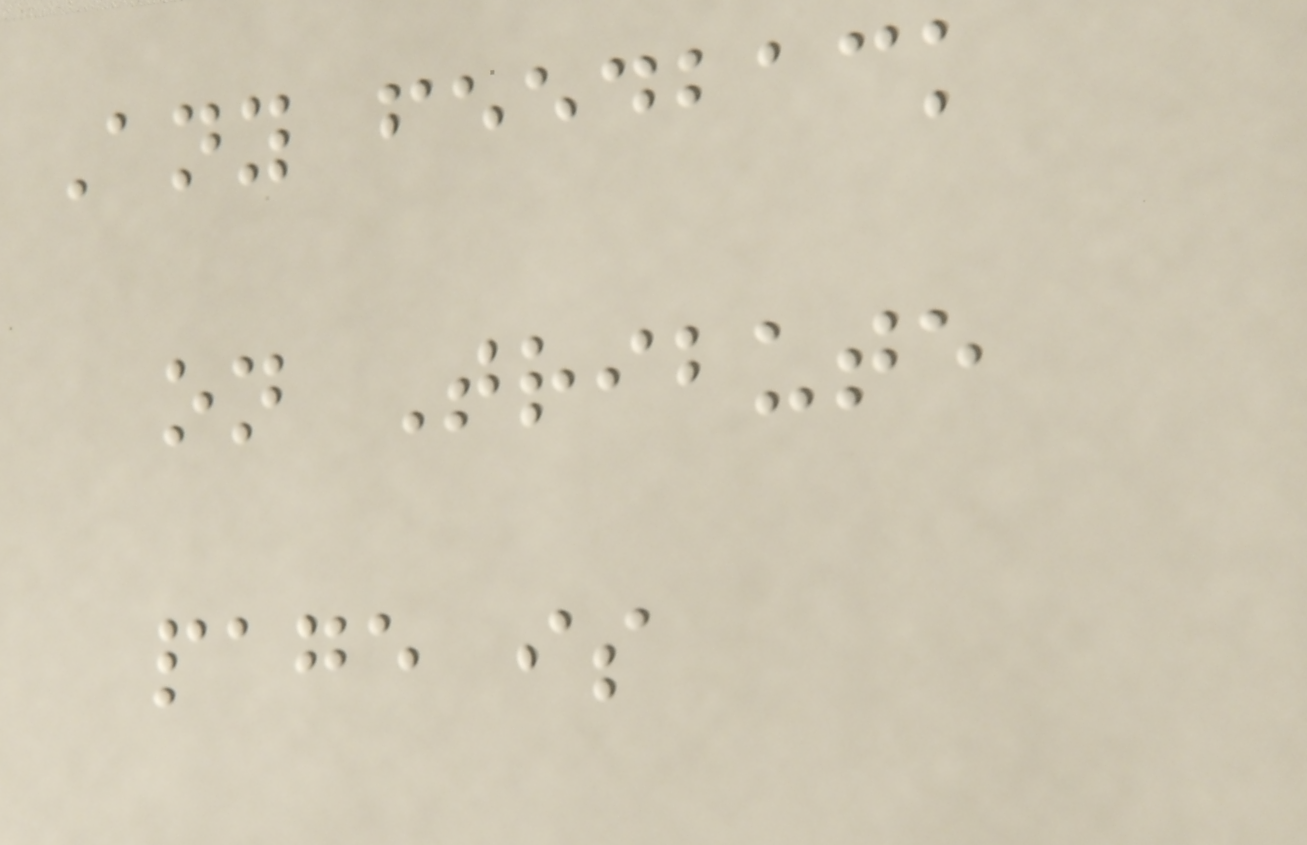Any feedback
on Tribute
page is
